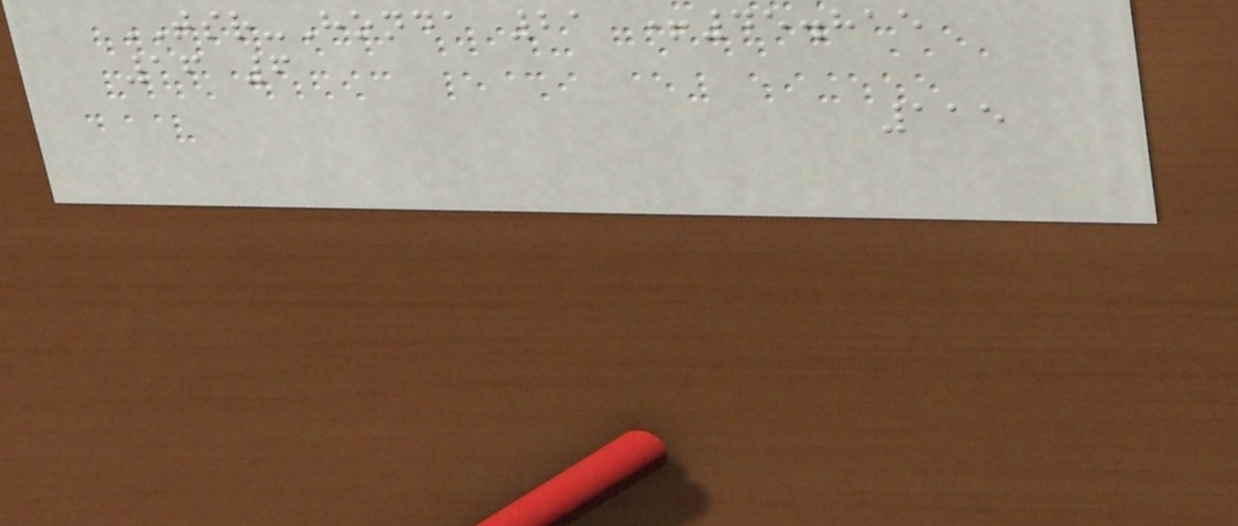TSR-Honda 21 +45.815
16 6
115
